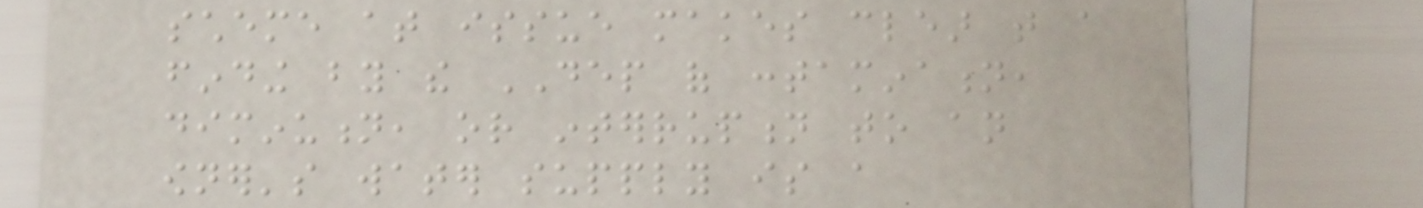scheme at issue makes clear that a
finding by the DEP of contamination,
diminution, or interruption to an
owner's water supply is a
